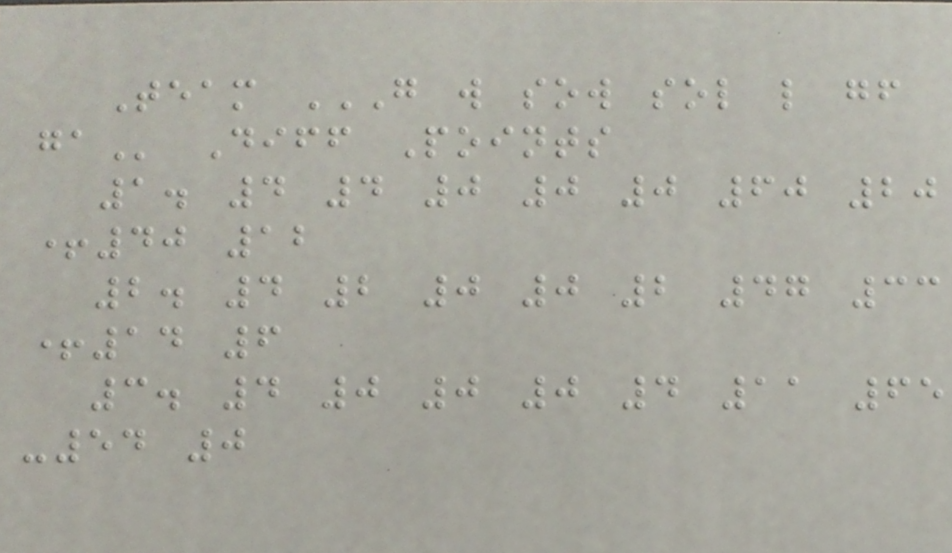Team G W SOW SOL L GF
GA Diff Points
1. 4 4 0 0 0 60 20
+40 12
2. 4 2 0 0 2 47 33
+14 6
3. 4 0 0 0 4 11 65
-54 0
